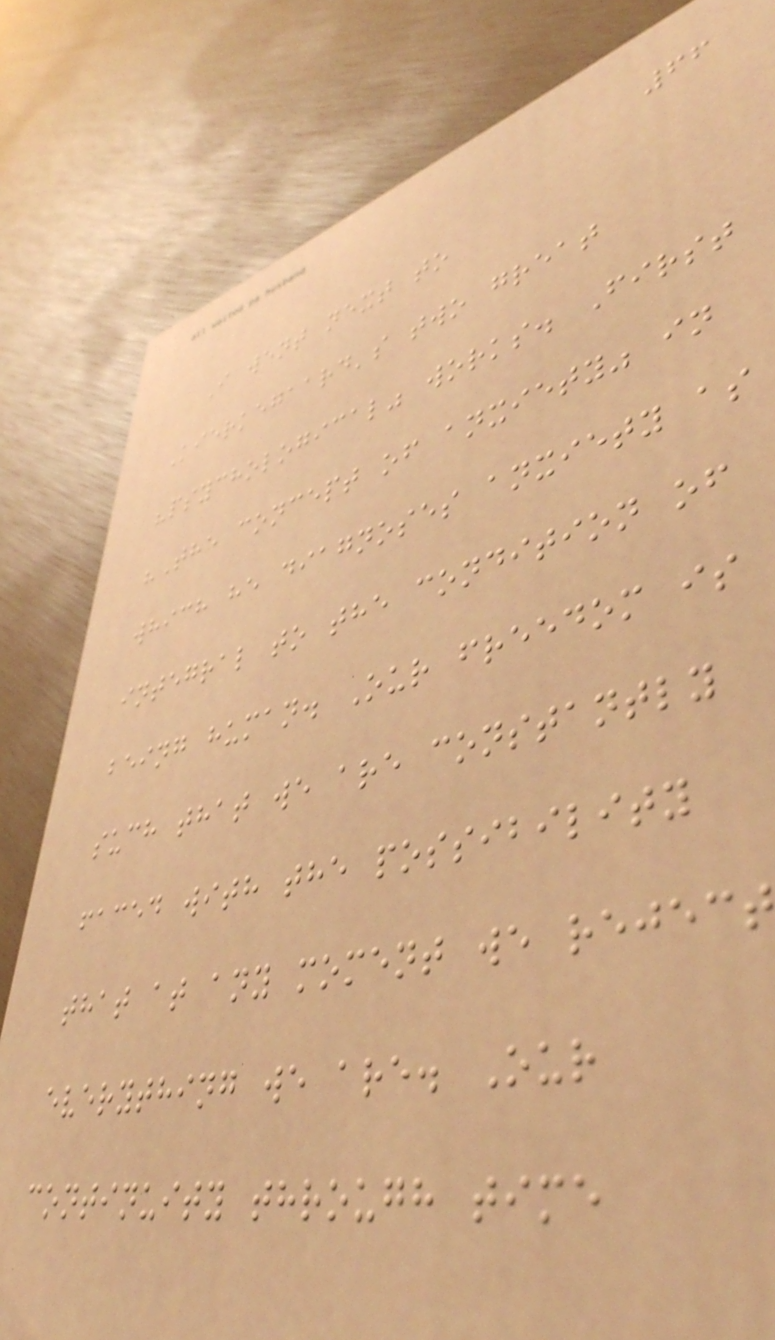66
I went next to
Kierkegaard's two great
"psychological" works. First
"The concept of anxiety" in
which he diagnoses anxiety as
integral to the condition of
being human. Our freedom is
such that we are constantly
faced with the possibility
that at any moment we reject
everything we are. Our
continuity through time
